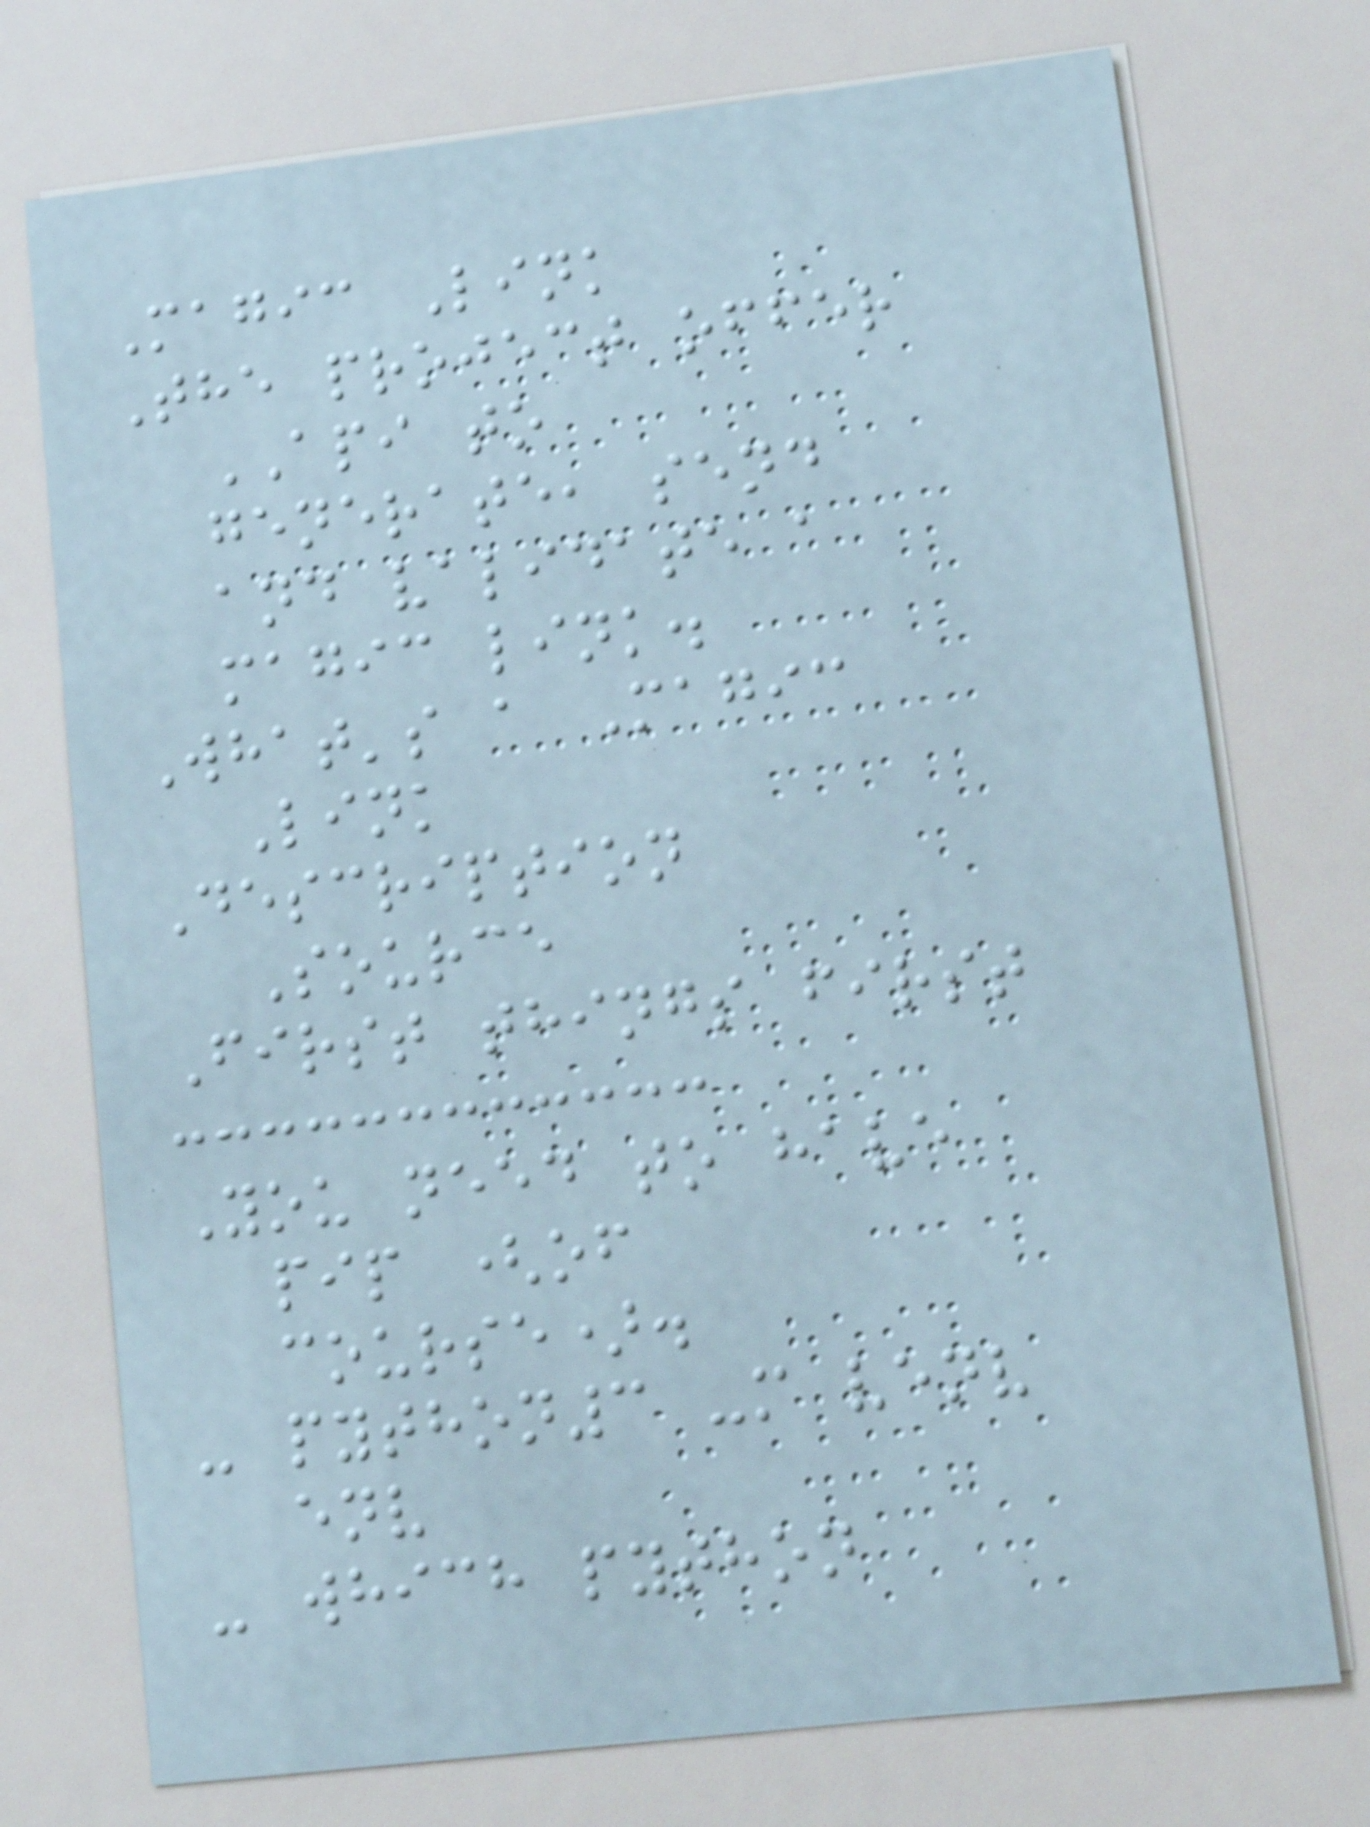Magic Link
The project offer
API to
generate, send
and validate a
magic link.
What's a Magic
Link
Description
Source
First things first
You need to have
pip (of
course).
- python3 -m venv
env
- which python
